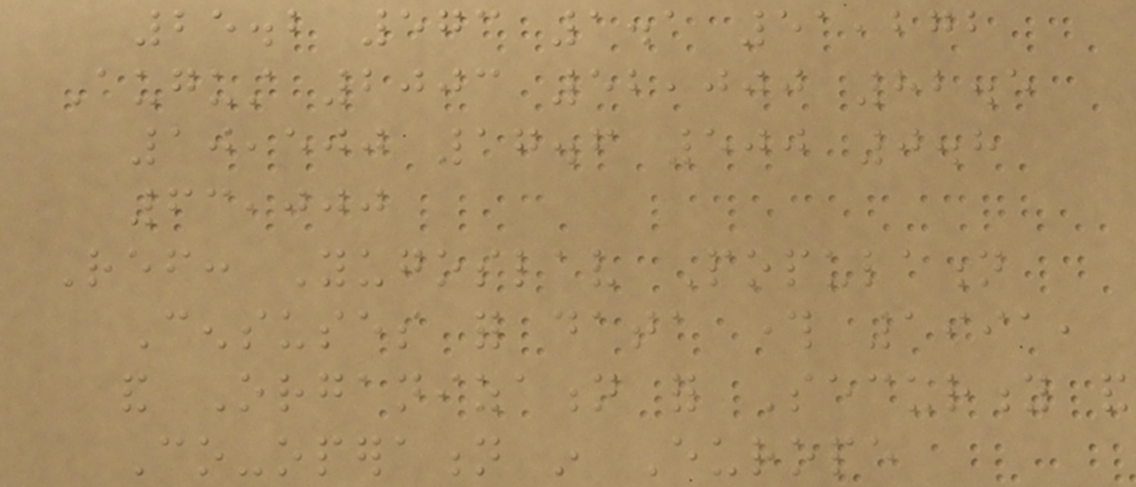25.2 573 1.1 51,272
August 2003 52,000 82.5
10,500 17.6 500 0.8
63,000
Ref: Yugoslav Population
Censuses for data through 1991,
and Organization for Security and
Co-operation in Europe
